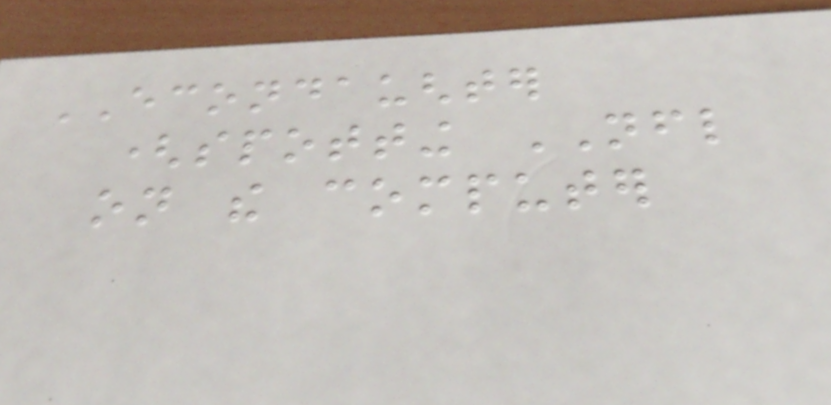ECONDAUGHTER
(spotting NFL
on the computer
